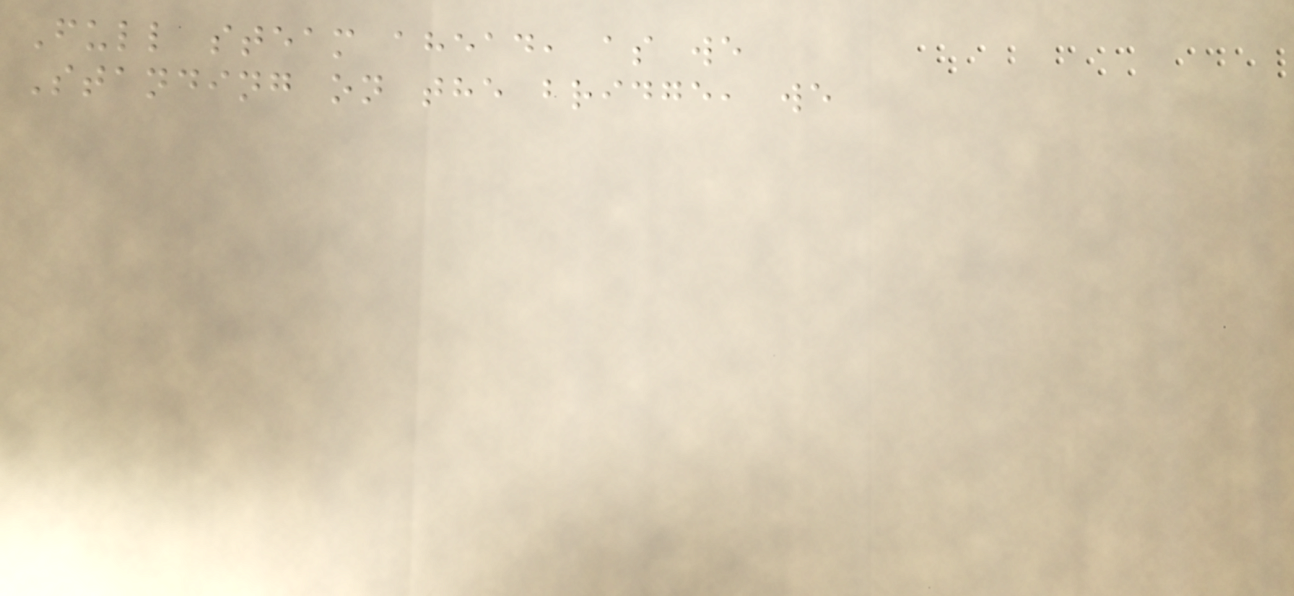Full steam ahead, as we
Standing on the bridge, we
